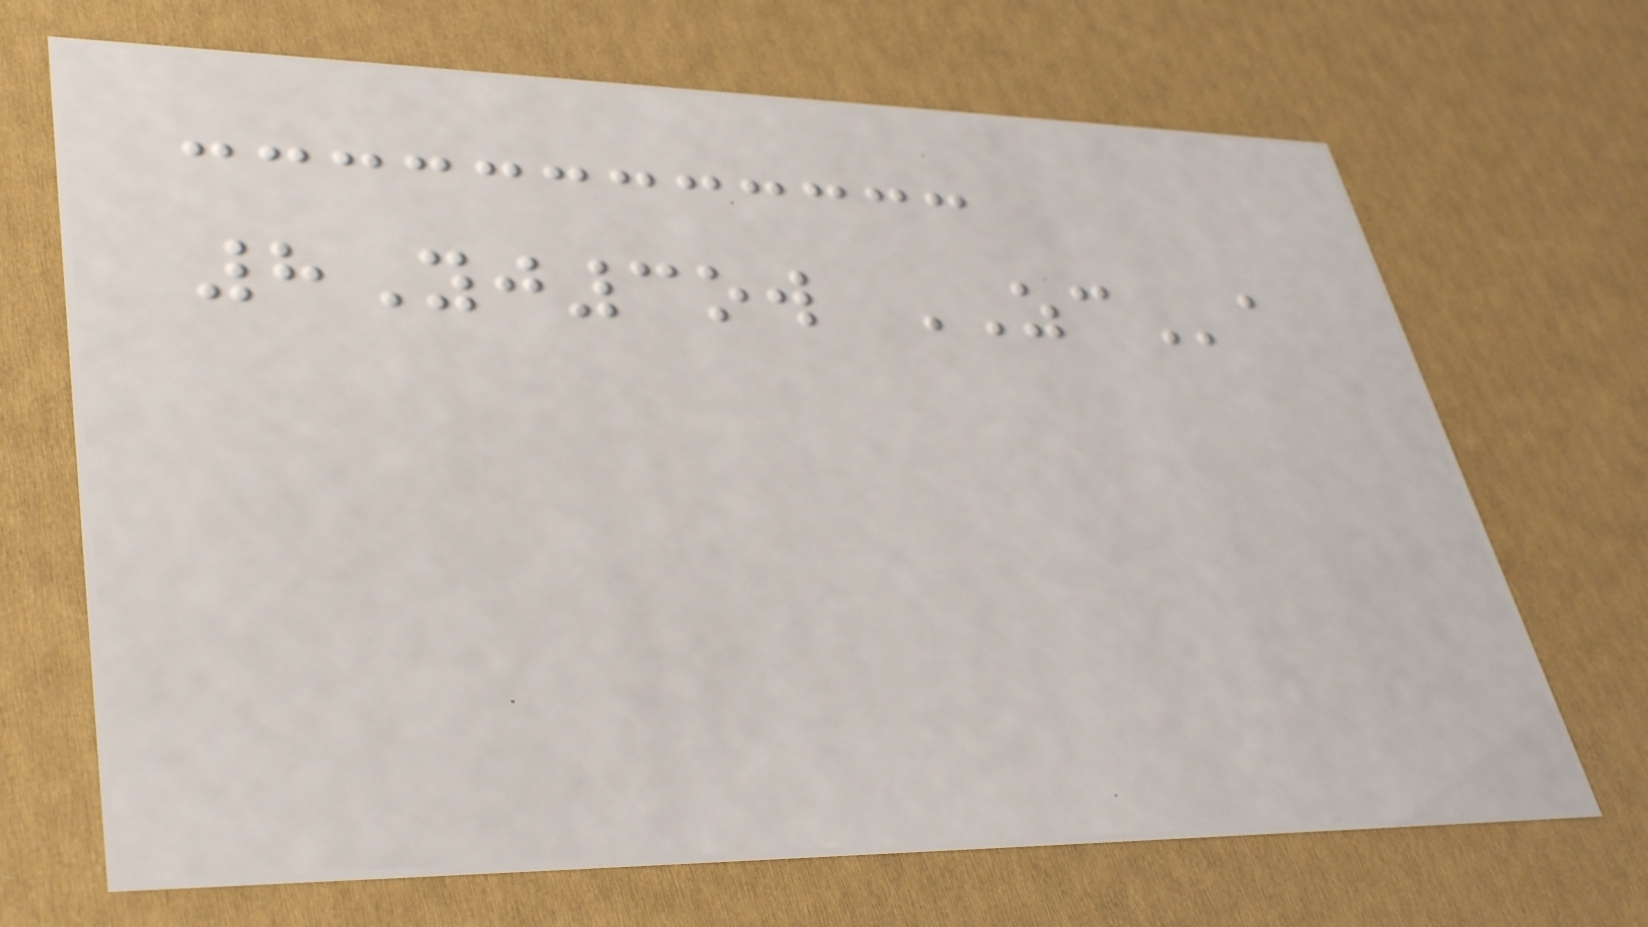8Yj3ow ZCa
